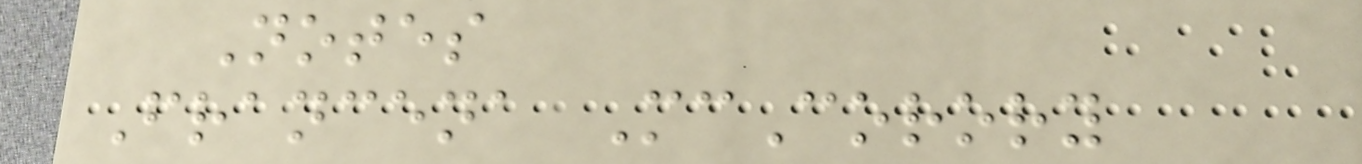Notes
Francena McCorory
